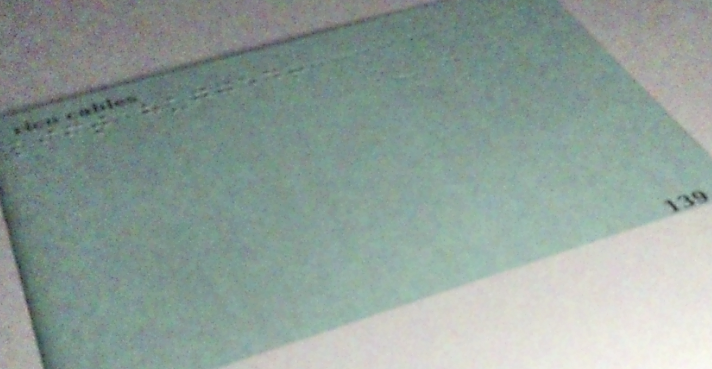lift hugged!
